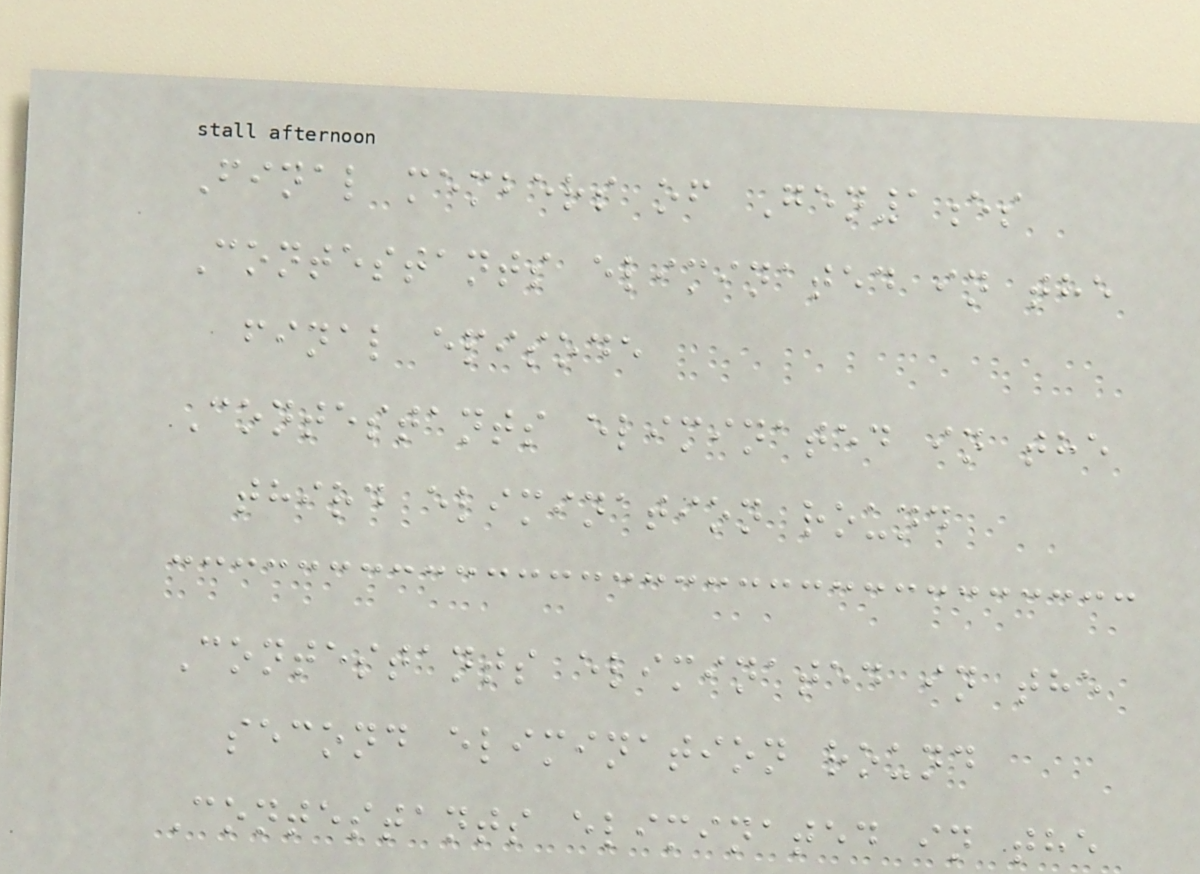Final members of Gen1es
Contestants eliminated in the
final episode
Contestants eliminated in the
third elimination round
Contestants eliminated in the
second elimination round
Contestants eliminated in the
